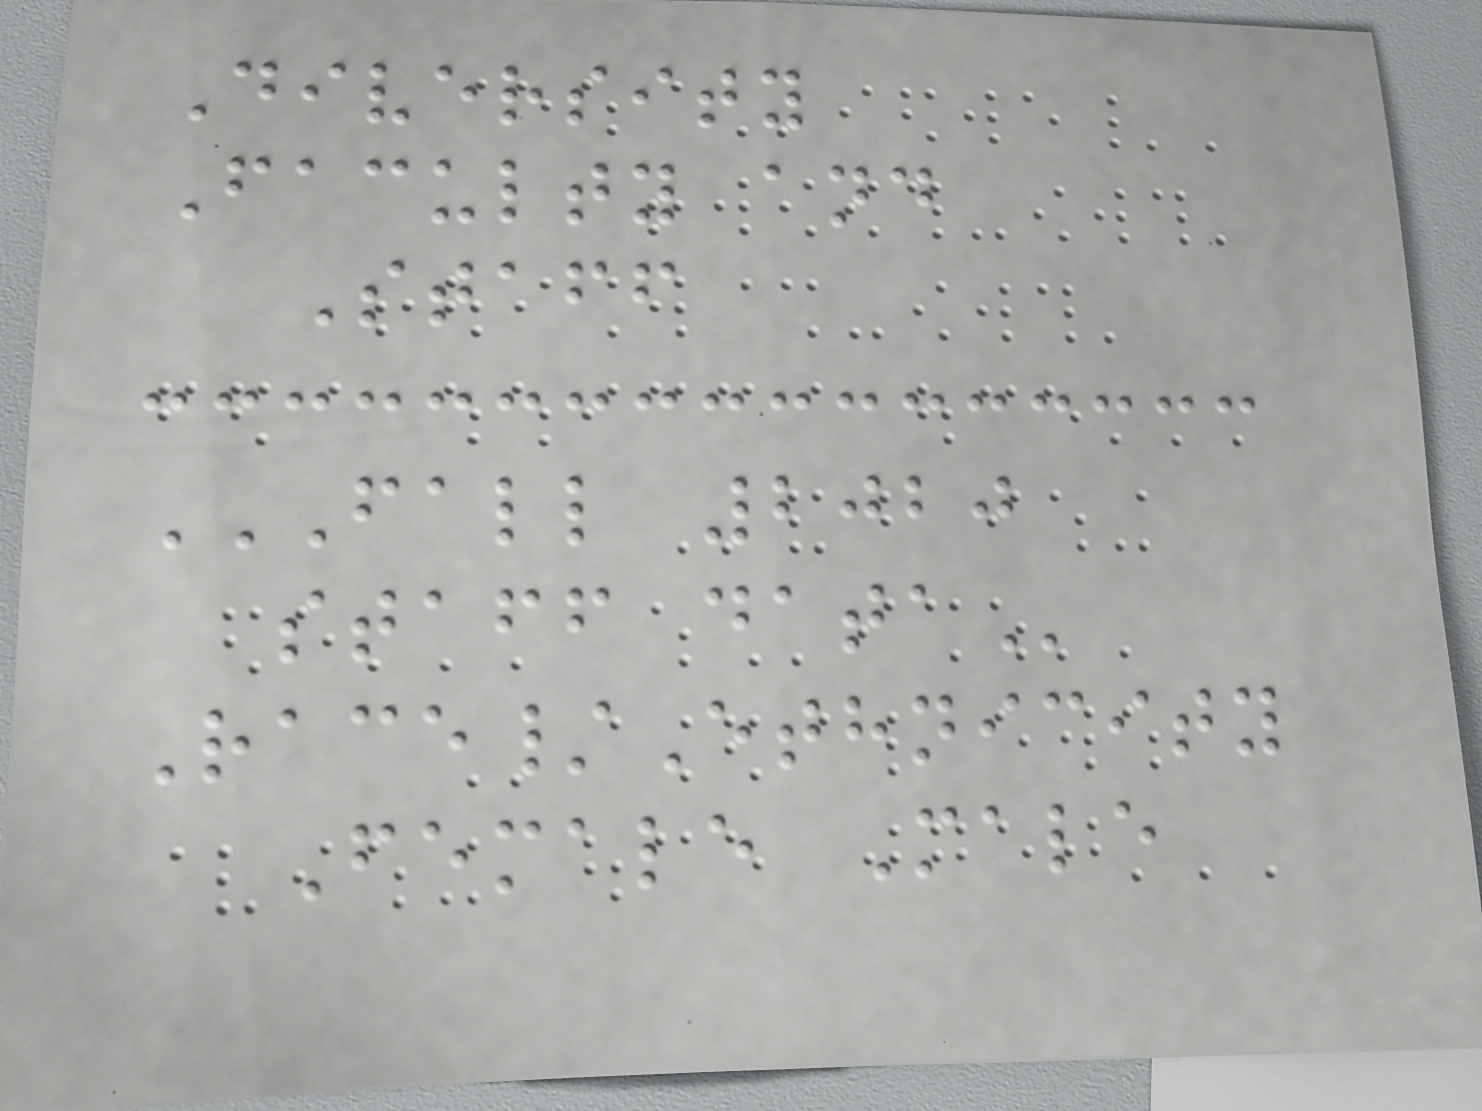Diversity
Faculty and
Staff
FALL 2020
STAFF DATA
Race/Ethnicity
Female Male
